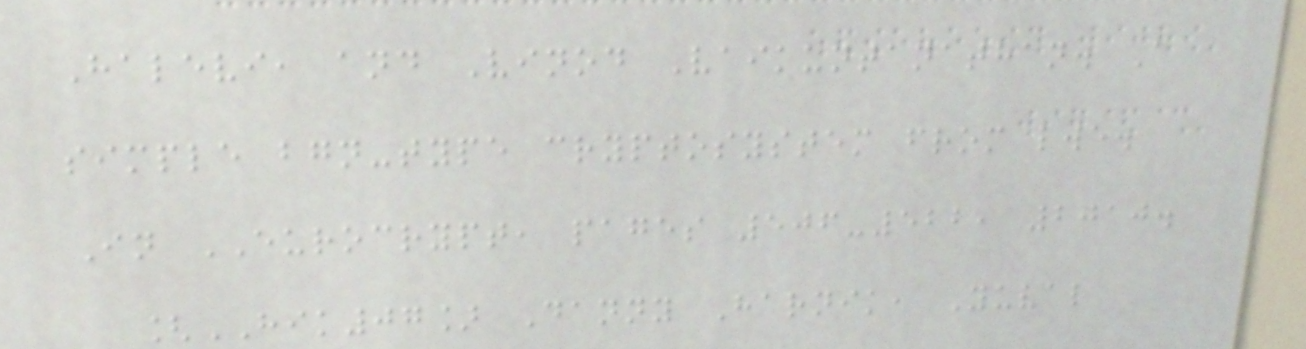Halevi, and Vinod Vaikuntanathan. A
simple bgn-type cryptosystem from lwe.
In EUROCRYPT, pages 506-522, 2010.
[HIK07] Danny Harnik, Yuval
